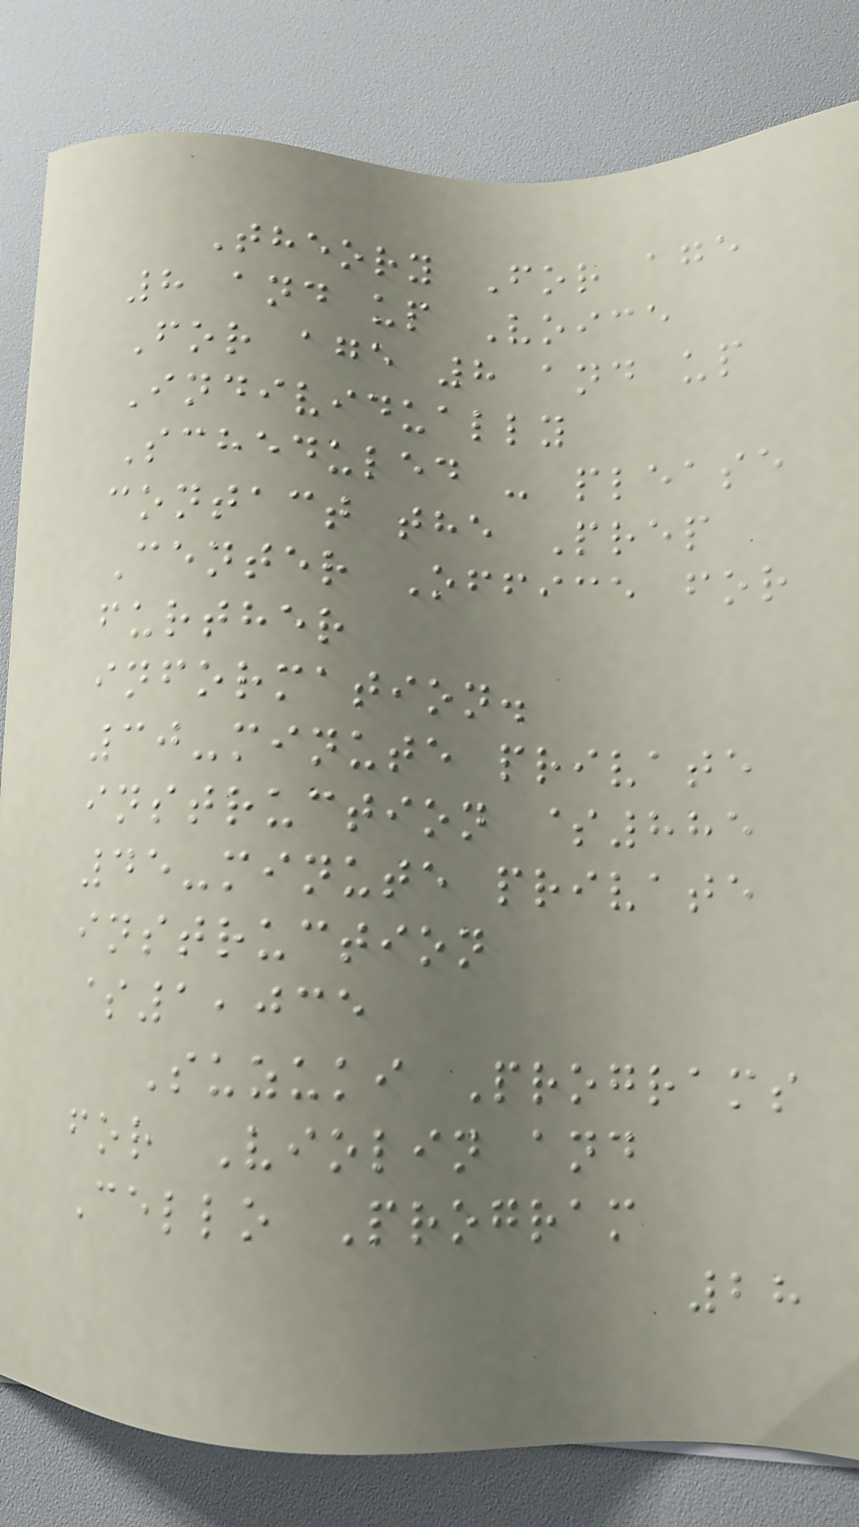Theory For age
8 and up Voice
For age 8 and up
Individually
Scheduled - please
contact the Prep
Center Office for
further
information.
30-minute private
instruction $885
45-minute private
instruction
$1,035
Suzuki Programs
for Violin and
Cello Program
28
